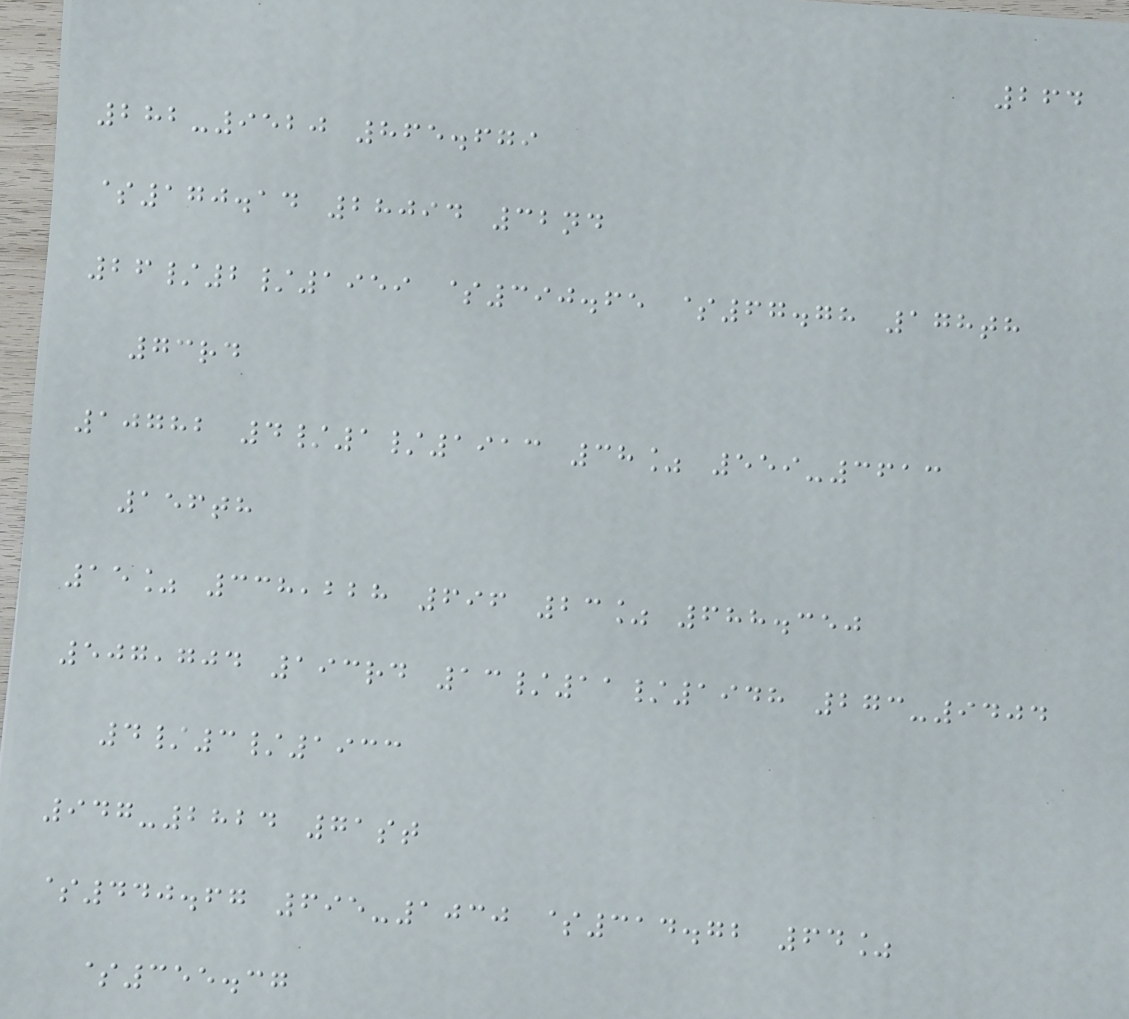264
282-9520 865.679
$170.14 28094 32nd
26/2/1959 $390.65 $67.78 178th
73rd
10782 4/1/1913 38% 559-3613
156th
15% 338,228 696 23% 688.350
507,704 193rd 13/11/1948 273-9404
4/3/1933
947-2824 71st
$440.67 695-1030 $314.72 64%
$355.37
